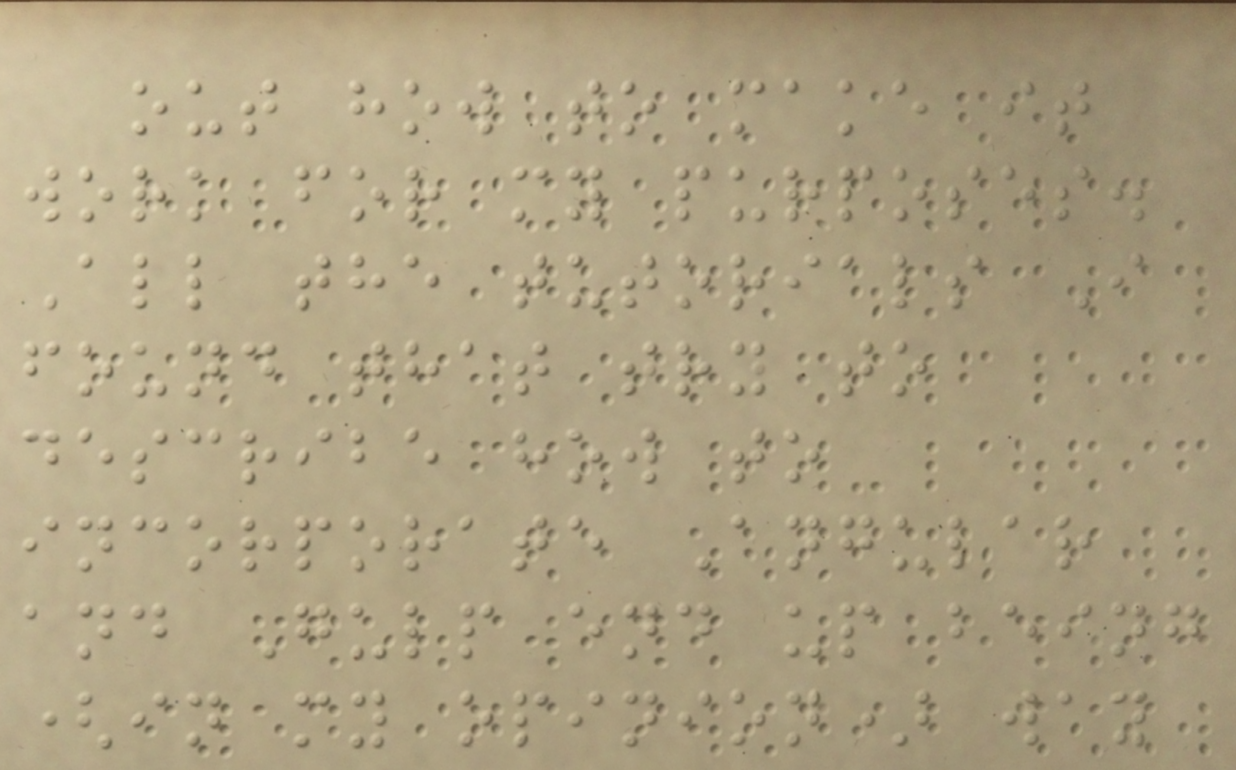out how to make it
work for my purposes.
All the tutorials I
found that try to
describe how to
incorporate Angular
and Gulp end up being
(in my opinion) way
